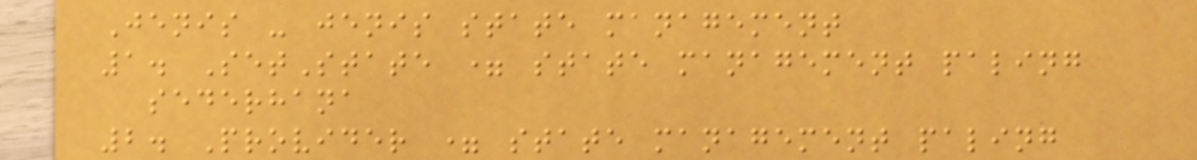Jenis - jenis state management
1. SetState = state management paling
sederhana
2. Provider = state management paling
